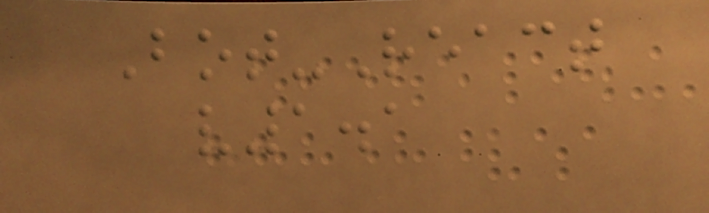Bot-React
v1.1
